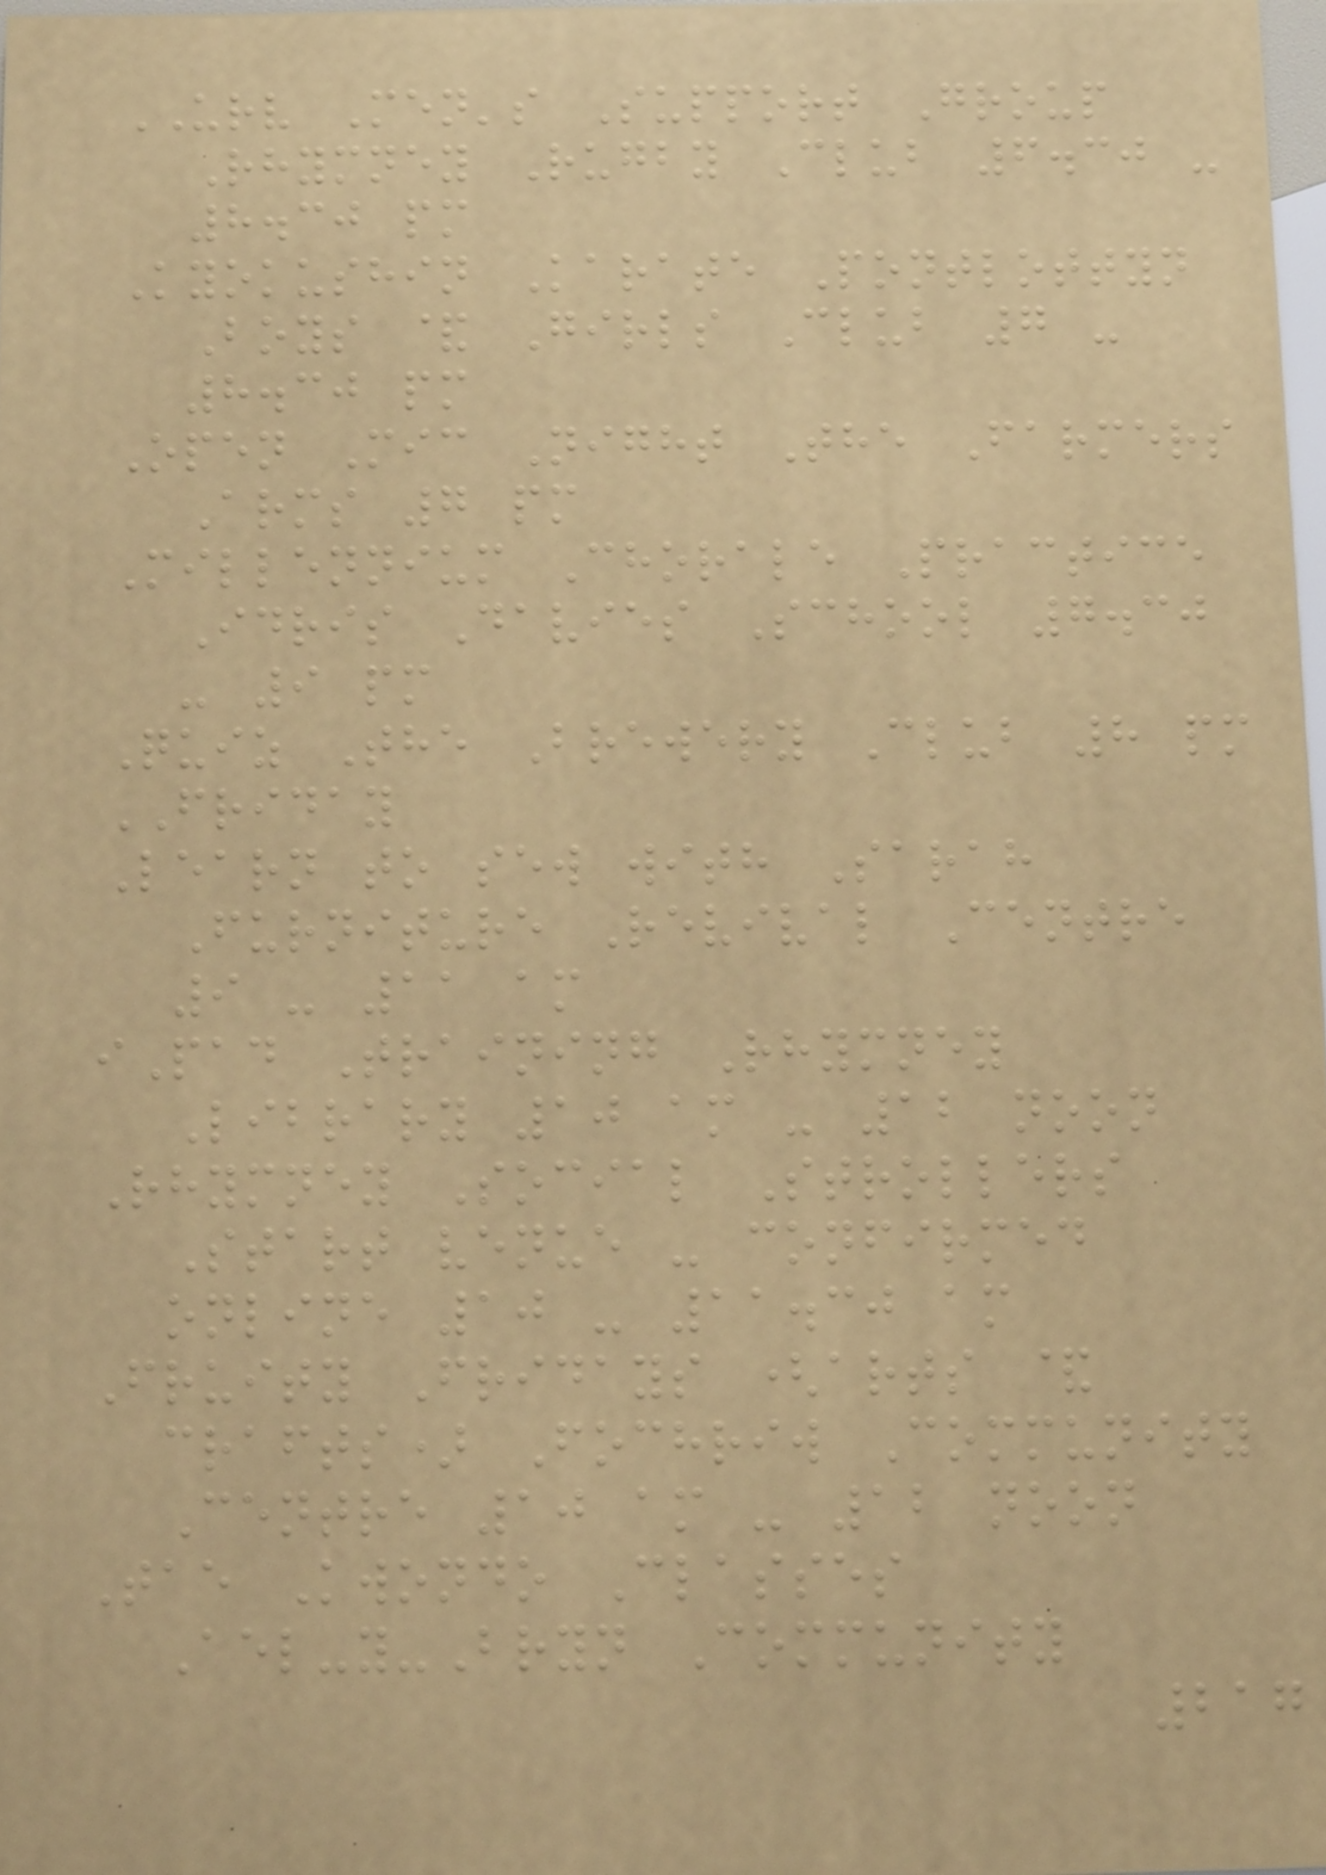URV Men's Support Group
Rhymney Rugby Club 6.30 -
8.30 pm
Kyokushin Karate Pontlottyn
Boys & Girls Club 7 -
8.30 pm
Open Mic Night The Farmers
Arms 7 pm
Millennium Chorale Practice
Idris Davies School 7.30
- 9 pm
Quiz The Brewery Club 8 pm
FRIDAY
Learn to sew with Sarah
Furniture Revival Centre
9 - 11 am
iPad Training Rhymney
Library 10 am - 12 noon
Rhymney Social Strollers
Start venue - confirmed
online 10 - 11.30 am
Fruity Fridays (arts &
crafts) Fochriw Community
Centre 10 am - 12 noon
Tae Kwondo Classes
Ael-y-Bryn Community
217
